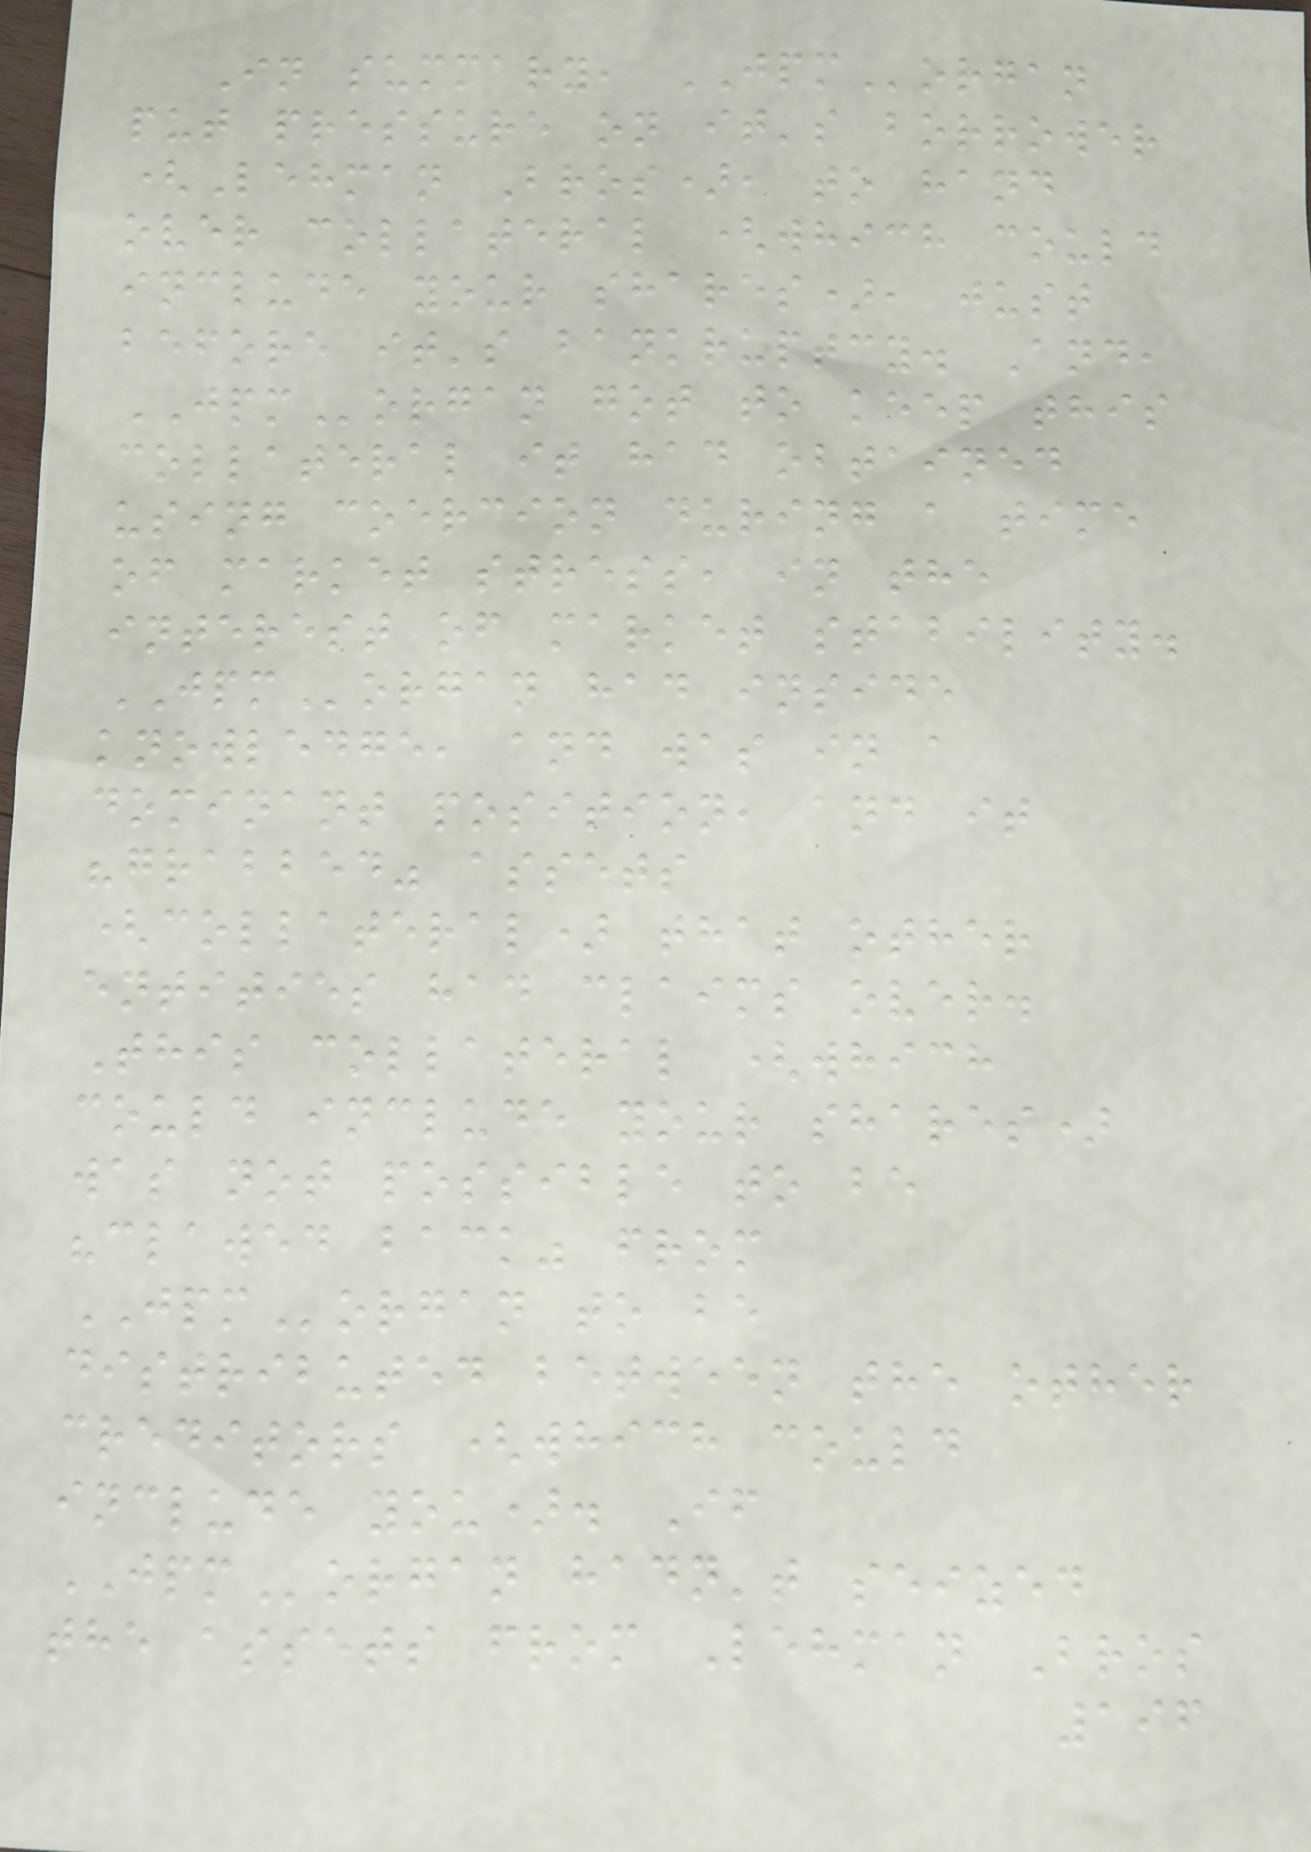In summary, JPMorgan
put pressure on it's borrower
(Lehman Bros), to hand
over collateral (which could
include your shares), just
before it's bankruptcy. And,
JPMorgan got to keep this
collateral it had obtained
using coercion during a time
of market stress, in the
interest of market stability.
JPMorgan had inside
knowledge, and was in a
dominant position, and it
"grabbed" assets
(collateral) that other
entities had claims over.
This collateral (which
could include your shares)
was not possible to be
"clawed back" from
JPMorgan to be
distributed between the other
creditors (which could
include you). If
JPMorgan hadn't seized
the assets from Lehman Bros
196
